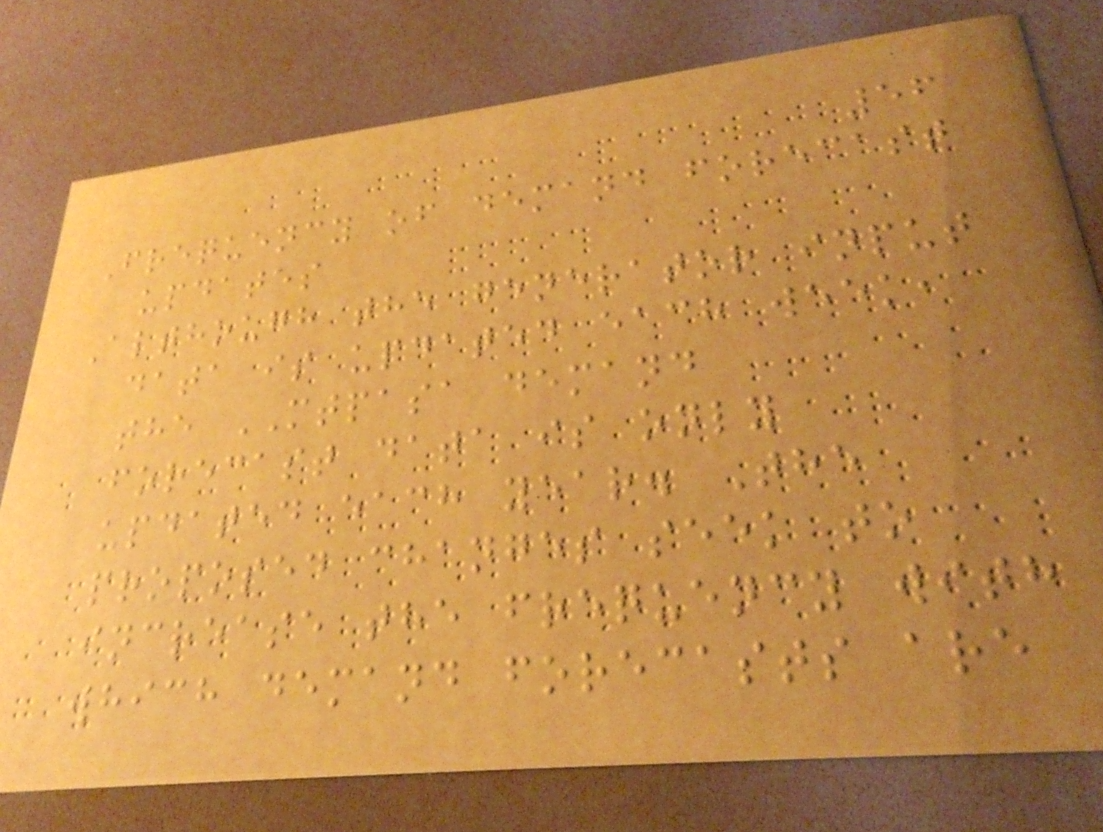56
Frequency of demand forecast
updates
Although the generator input
data is updated each week,
the MTPASA demand
forecast data is only
updated each year. The
proposed changes seek to
increase the frequency with
which demand forecasts are
